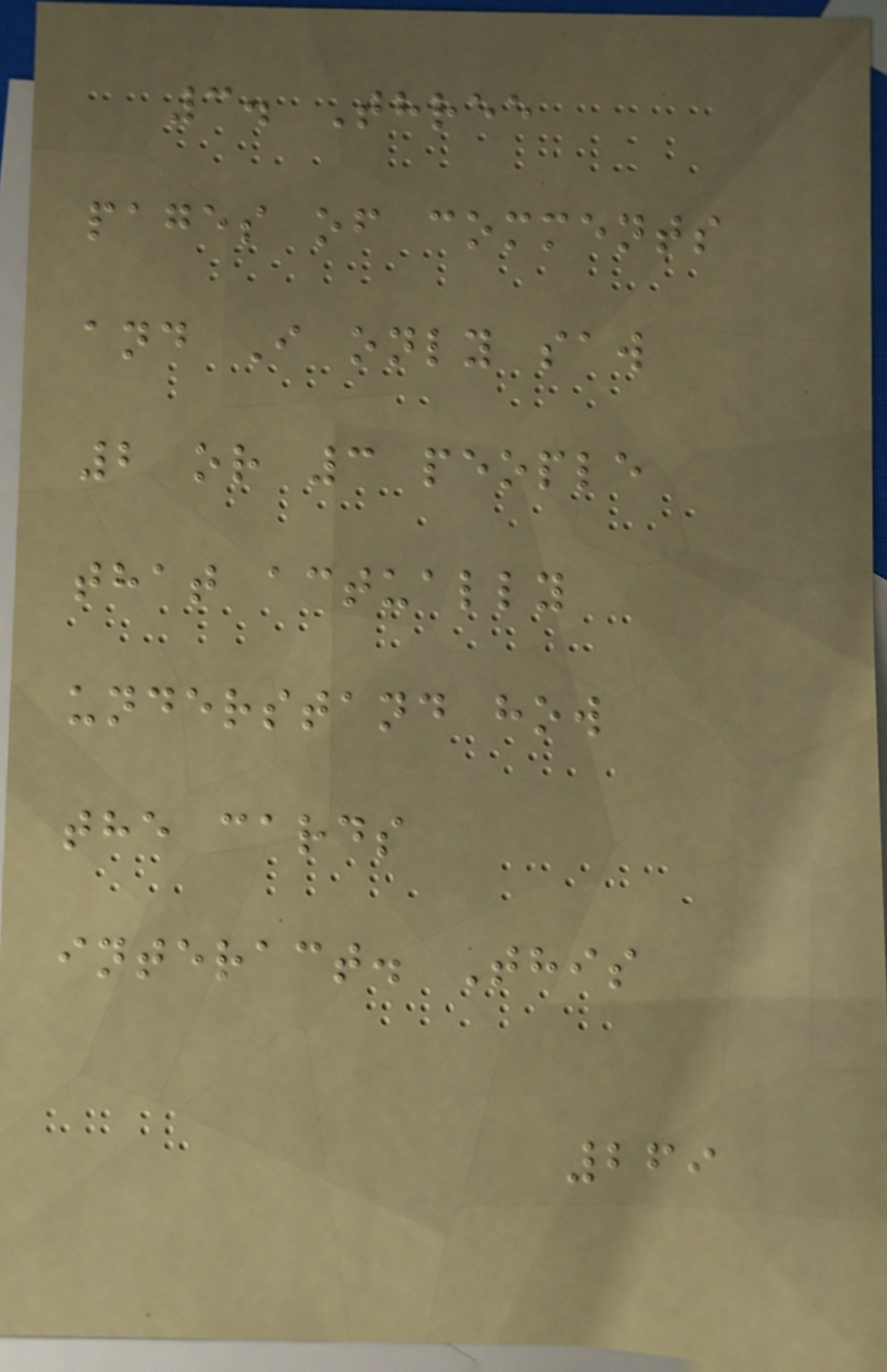3. Three
pages of comments
and I only saw
2 or 3 people
that actually
understand how
the cards
interact. This
269
